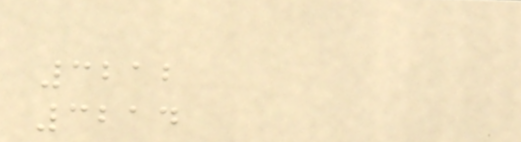3212
3214
